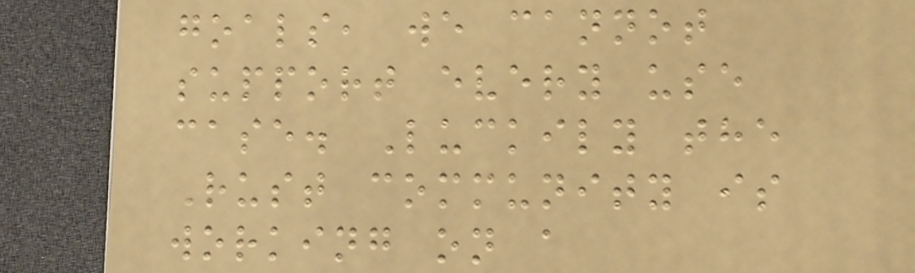goals, we cannot
support every use
case. Luckily the
Rust community is
working on a
